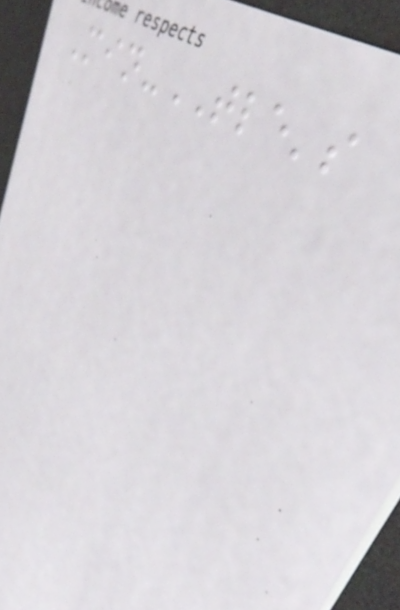Min-TLE's
